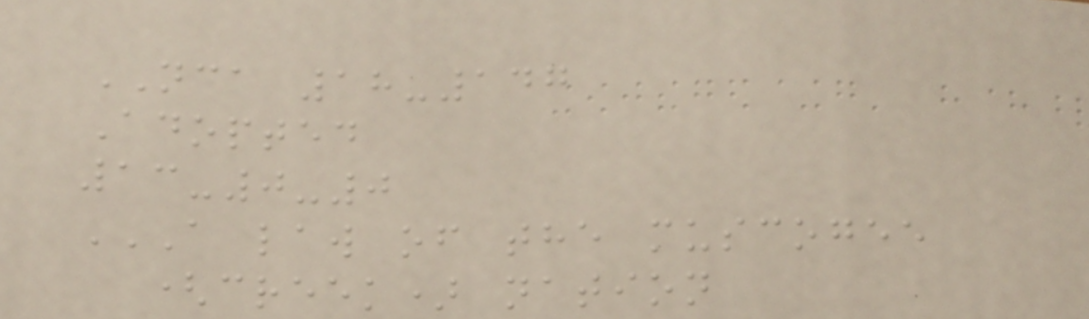NCA 18-147
Adopted
13-0-0
A LAW OF THE MUSCOGEE
(CREEK) NATION
